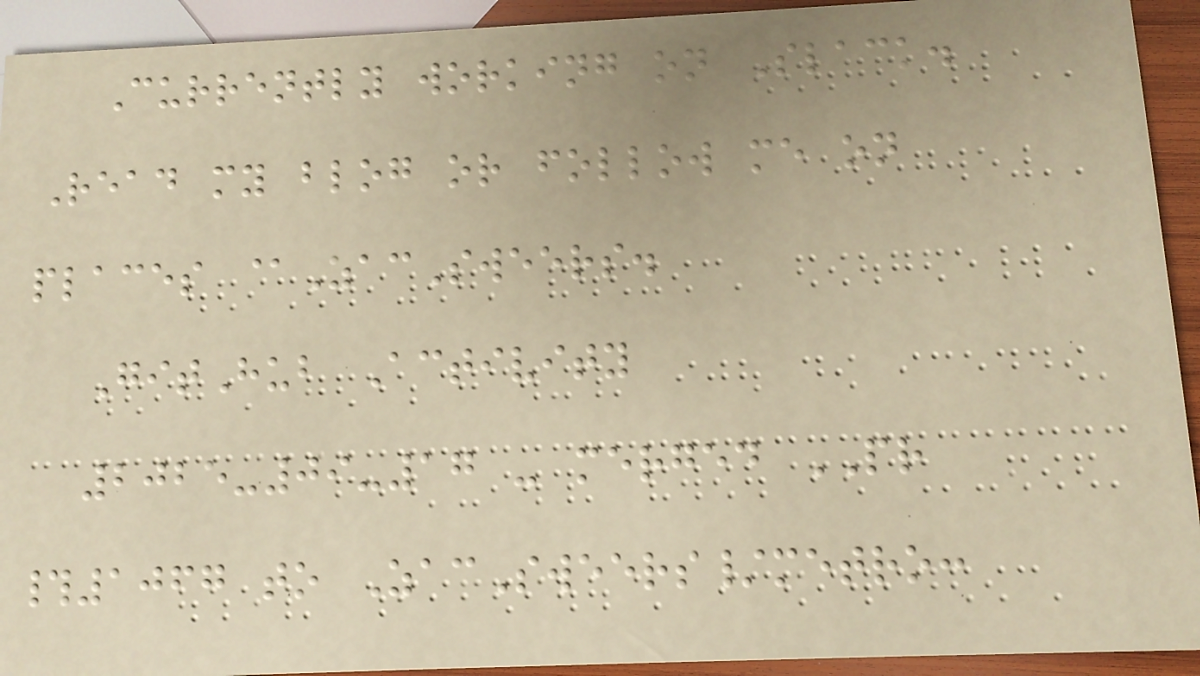Currently working on Slack.
Read my blog or follow me on
places @ZacSweers.
GitHub Activity
2025-09-17 - merged PR
#1067 to ZacSweers/metro:
